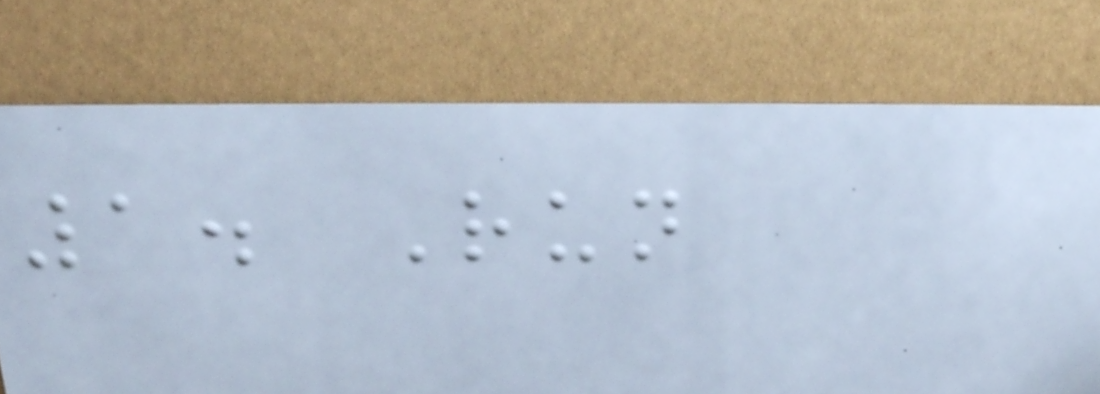1. Run
